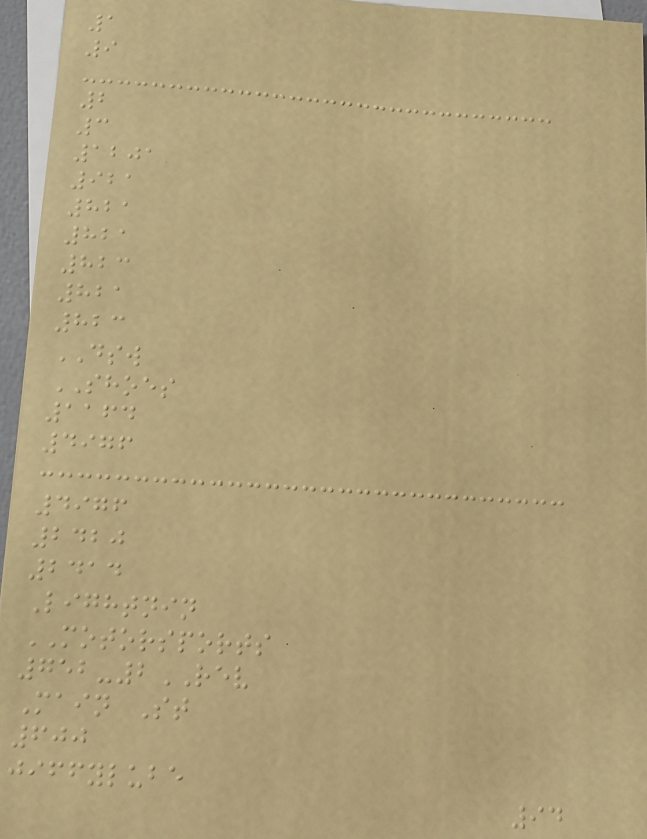1
9
2
3
1201
921
821
821
823
821
823
DSW
SHOES
1164
4976
4976
2420
2414
Lightnin
MOTORSPORTS
752-2REV
Main St
600
jiffylube
94
